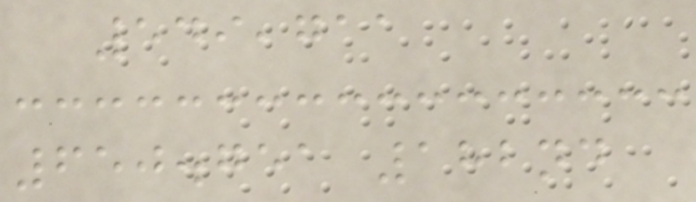549,711
650.751 182nd
